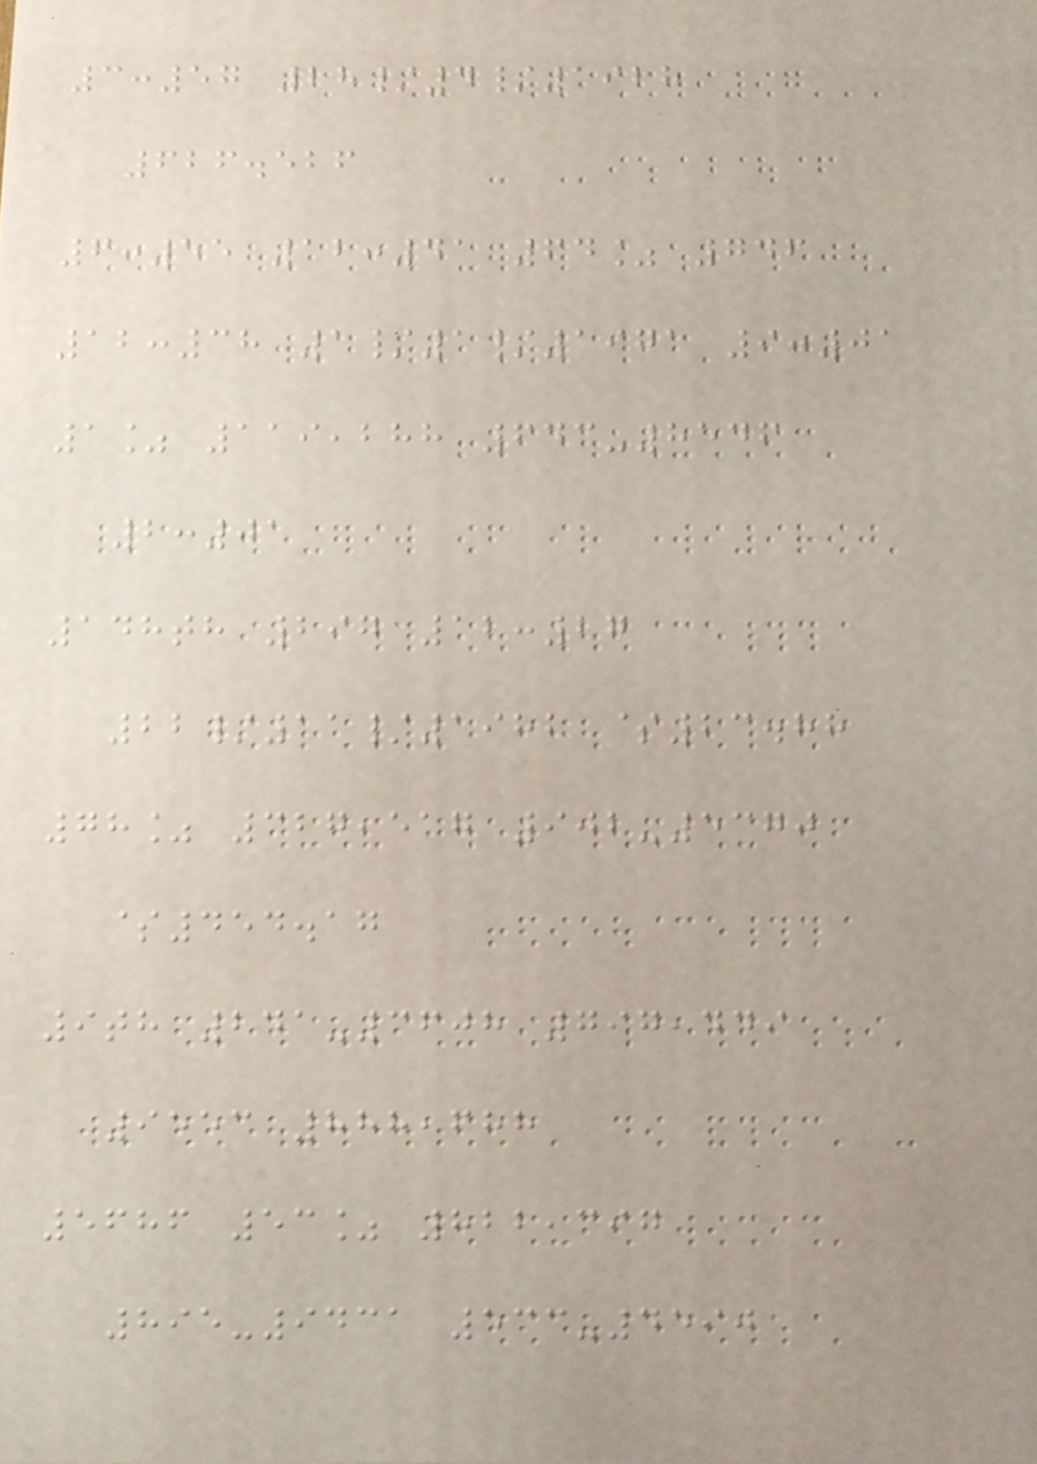3:57 28/4/1928
626.526
6:55 12:41 64% 746
12:38 1/1/1971 9:01
1% 119,288 643-8546
2:01
148th 297 12:27
22/11/1982 $23.88
78% 327,517 902-5370
$454.17
9th 241-3608 797,449
9553 888,688
5686 53% 822,397
895-9431 533-4590
